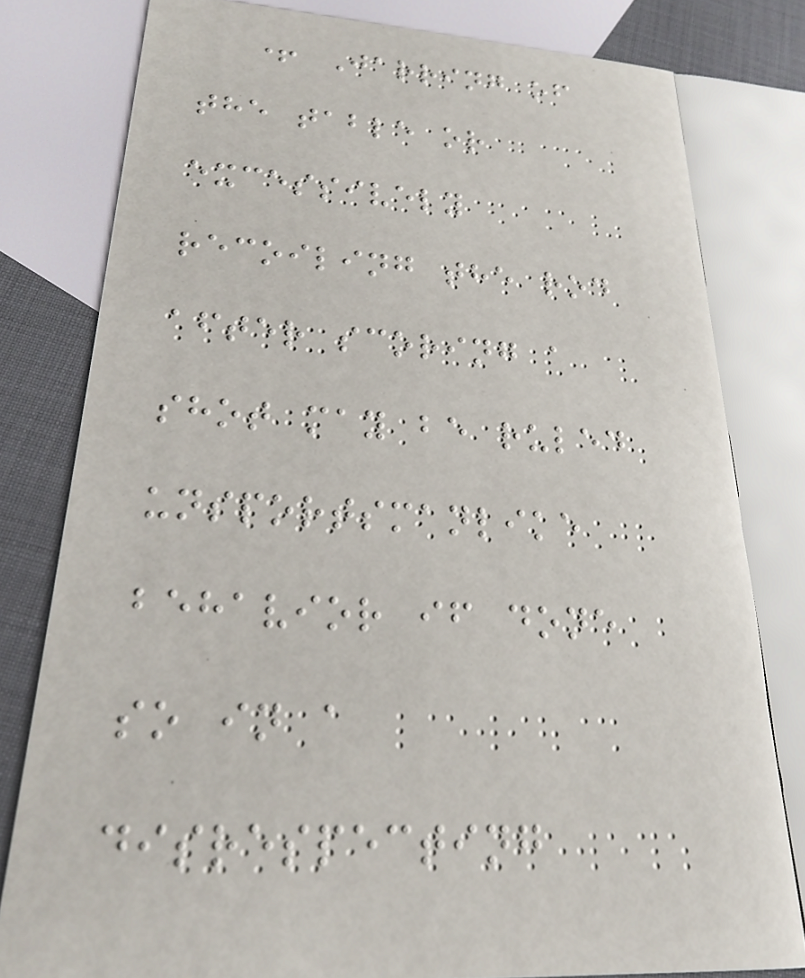+ Jarring of
the table or
excessively
recoiling the rod
after scoring a
shot may be ruled
unsportsmanlike
behavior if done
so in a
disrespecting
